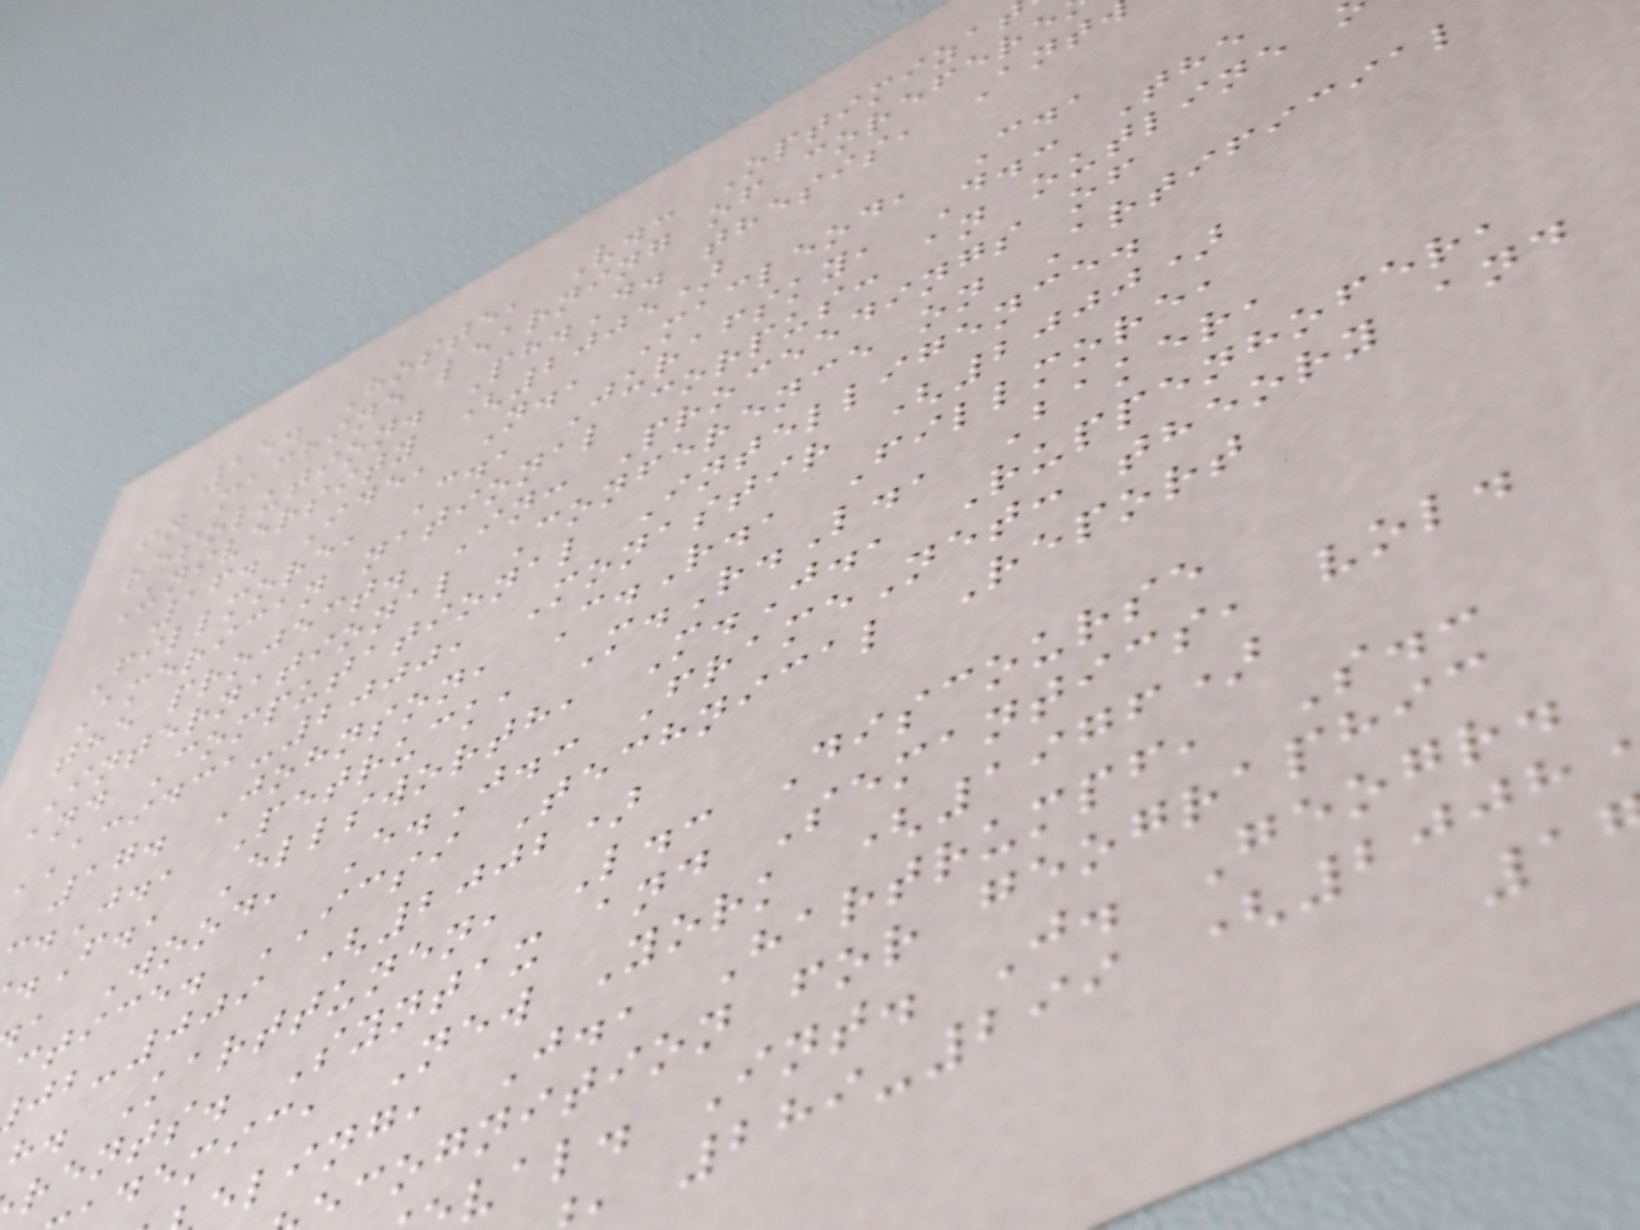15. Hoste, V.: Optimiza
in machine learning of corefere
resolution. Ph.D. thesis, Ant
University (2005)
16. Ide, N., Macleod, C.,
Fillmore, C., Jurafsky, D.: The
American national corpus: an outline
the project. In: Proceedings of
International Conference on Artificial
and Computational Intelligence.
ACIDCA-2000, Monastir (2000)
17. Johnson, C.R., Fillmore,
.J., Petruck, M.R.L., Baker,
.F., Ellsworth, M.J., Ruppenhofer,
, Wood, E.J.: FrameNet: theory and
ctice. ICSI Technical Report
-009 (2002)
h. Karttunen, L.: Discourse
rents. Syntax and Semantics, vol.
demic, New York (1976)
eling, J., Hartrumpf, S.:
cognition for geographic
val. Int. J. Geogr.
289-299 (2008
